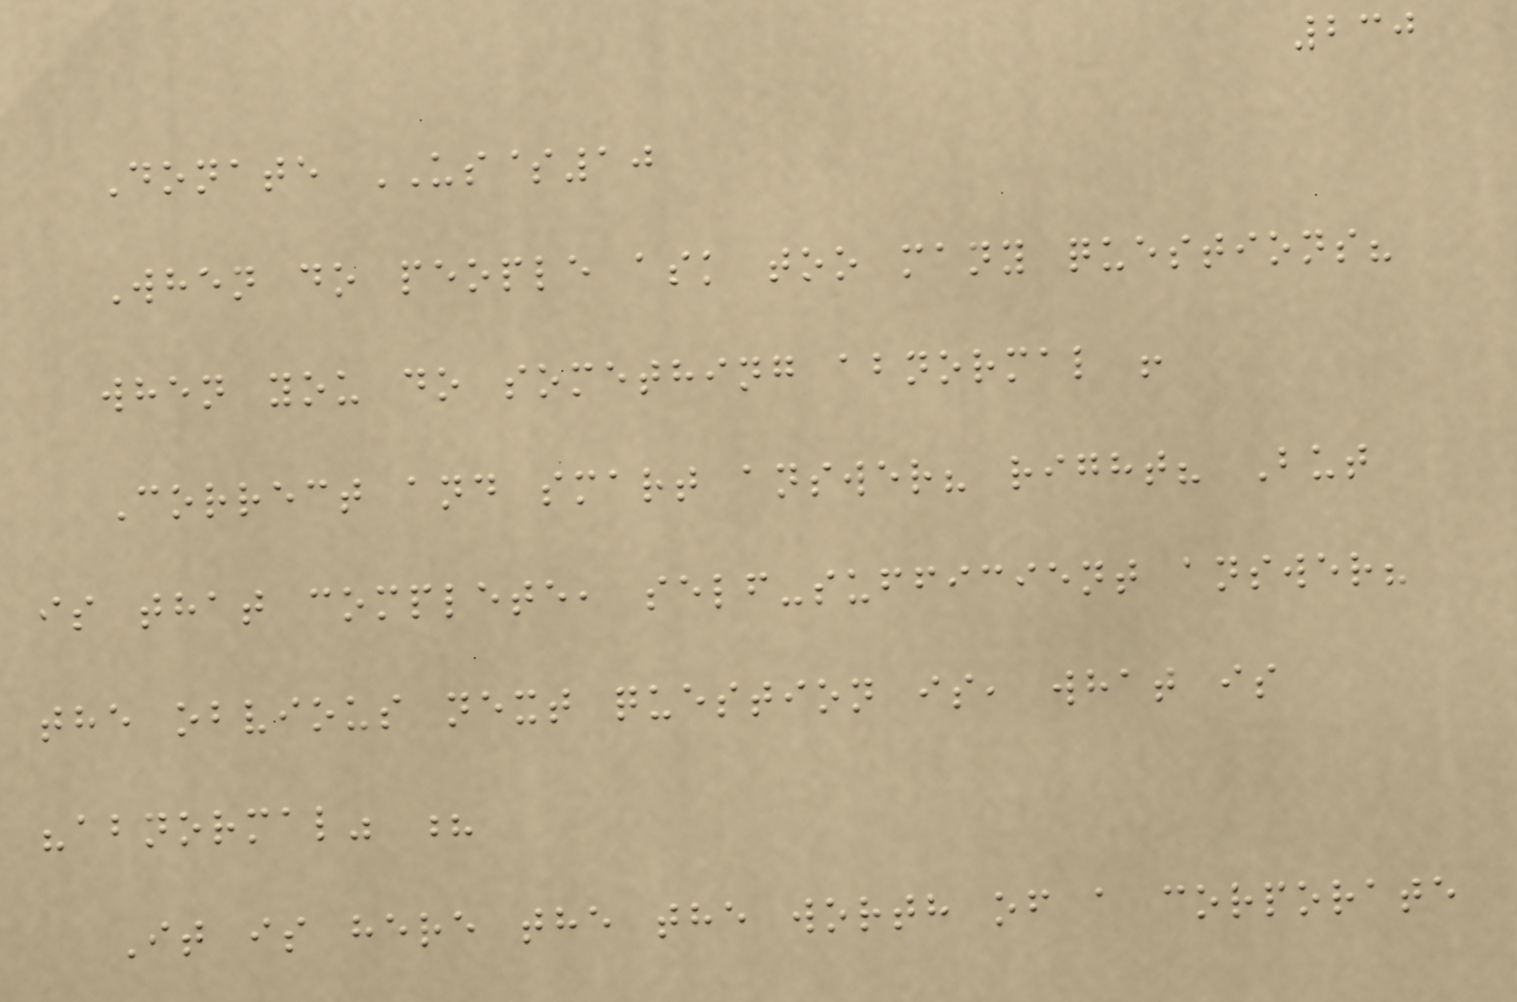230
Donate US$10
When do people ask too many questions?
when you do something abnormal !
Correct and smart answer? right? But
is that complete, self-sufficient answer?
the obvious next question is, what is
"abnormal" ?
It is here the the worth of a corporate
